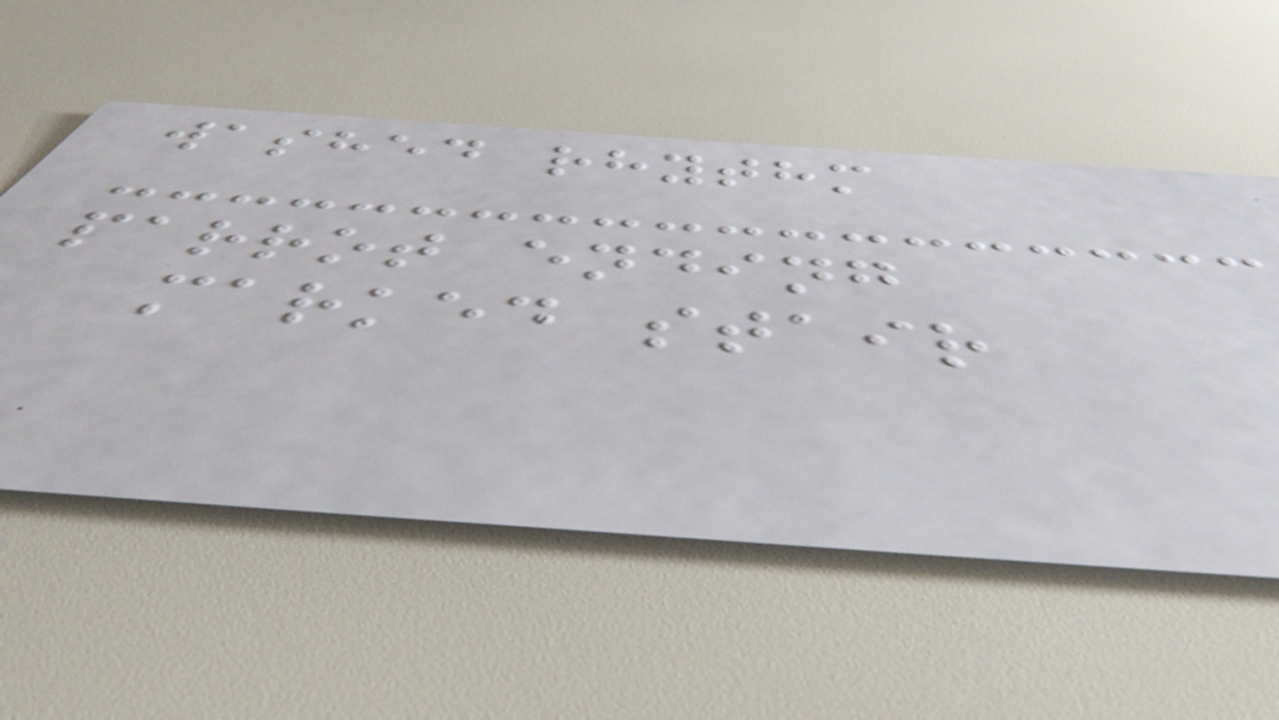washed rhythm
parrot ending
marked stair
